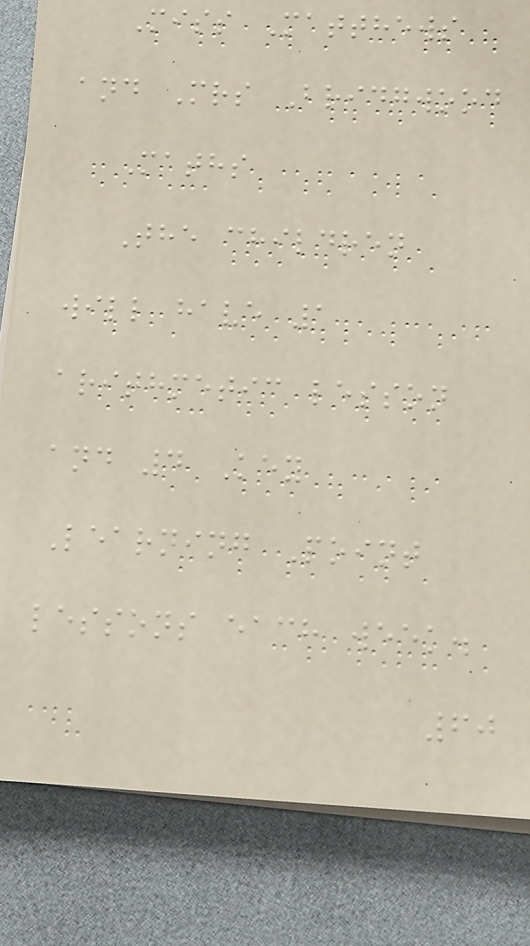Miss Matthews
and Mrs Bridgwood
Maths
The children
will have 1
arithmetic lesson
and 4 Key
Learning Point
lessons each week.
60
